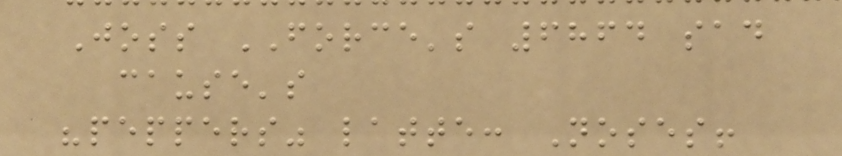Joss FORCE's 6864 sad
cause's
"peppers" latte: Noses!
